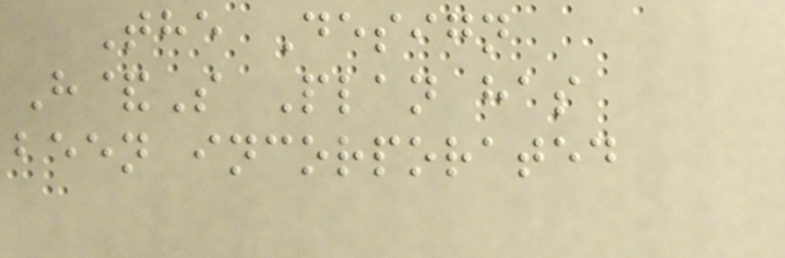The Design
H&S Plan has
been incorporated
